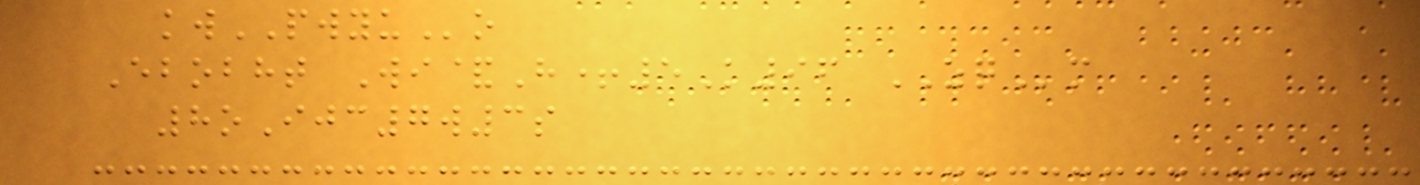kwPWYUo
Ebobht Wi&H+5K96 ZQm
8oIjc7w3s
